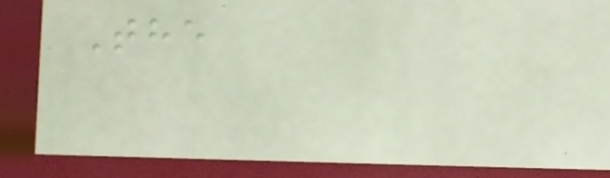The
